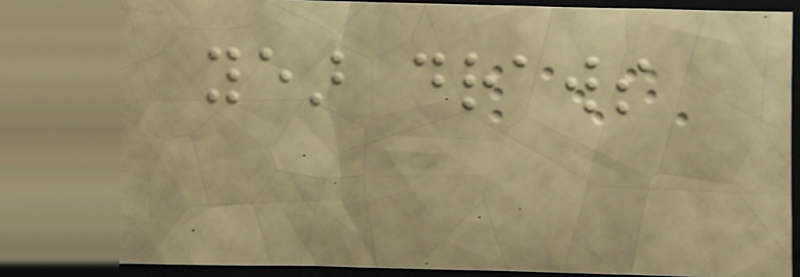year draws
